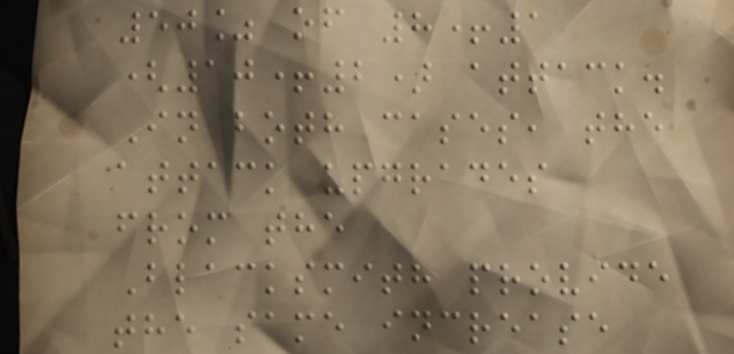50% of 8+1
(10+2) attack.
In both cases, the
attack upgrades
from the
Blacksmith provide
the same increase
